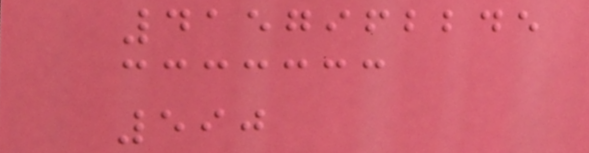4157962245
590
